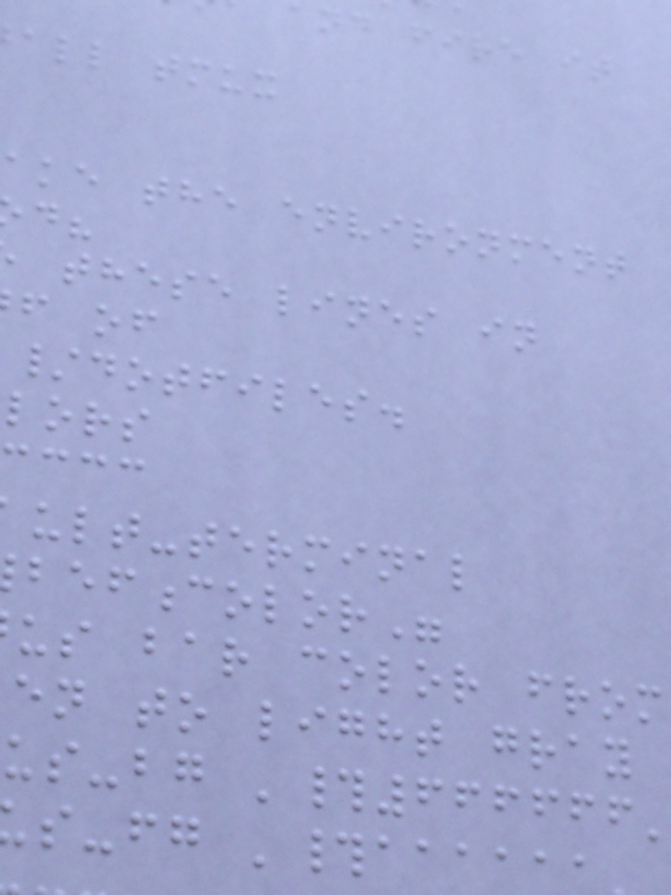nd fire it
all tmux
ake the environment
these lines in
f of
/dotfiles.
lors
ult-terminal
us bar color from
en to light gray
us-bg '#666666
s-fg '#aaaaa
